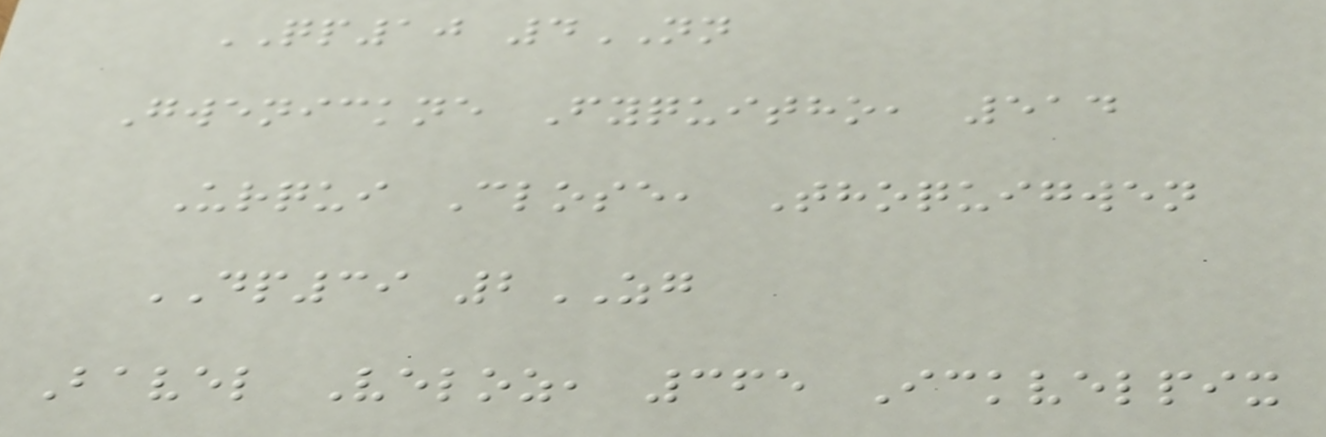QP10 4NN
Gwenickne Fyquitho, 514
Urqui Close, Thoquigwen
DP39 2ZG
Bavel Veloz, 365 Ickvelpix
